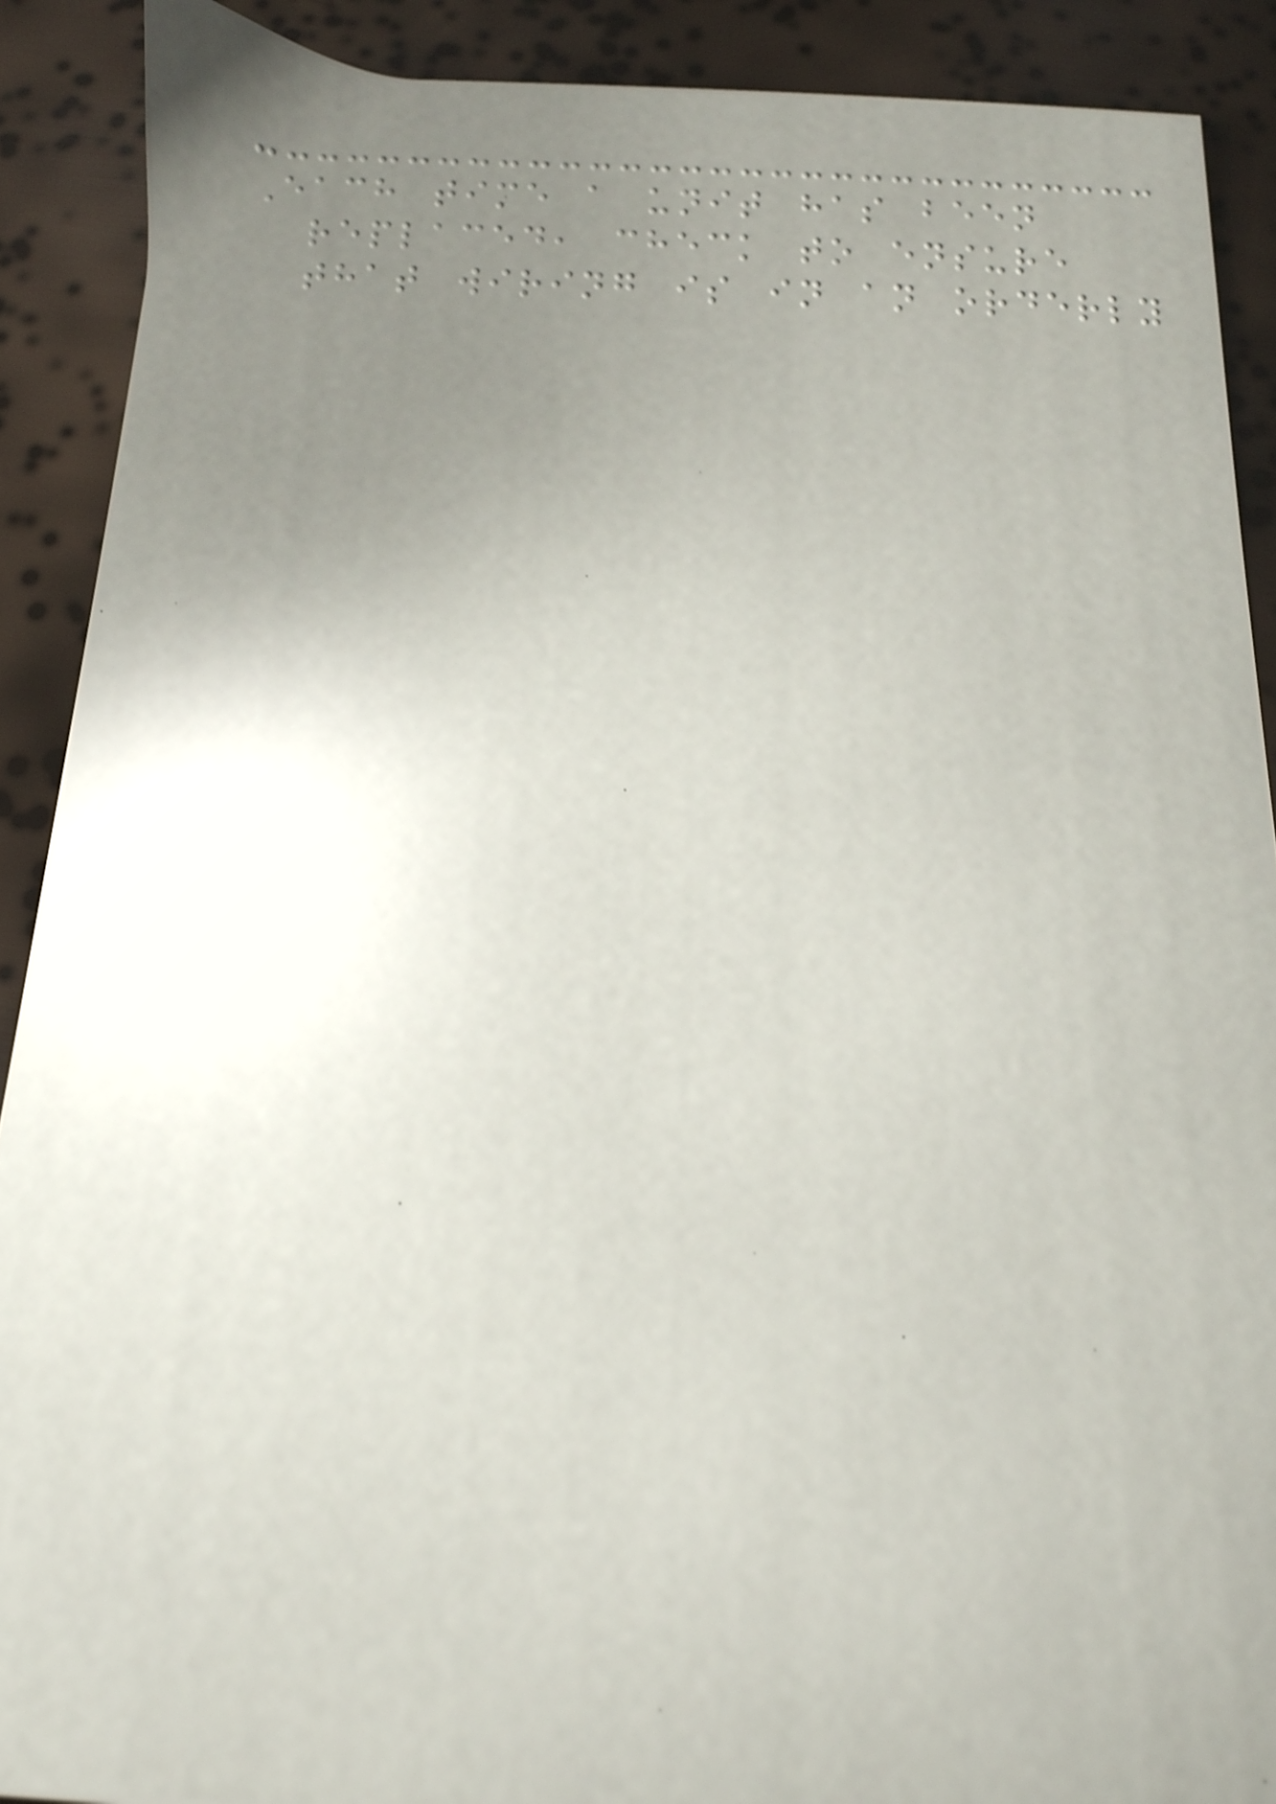Each time a unit has been
replaced, check to ensure
that wiring is in an orderly
